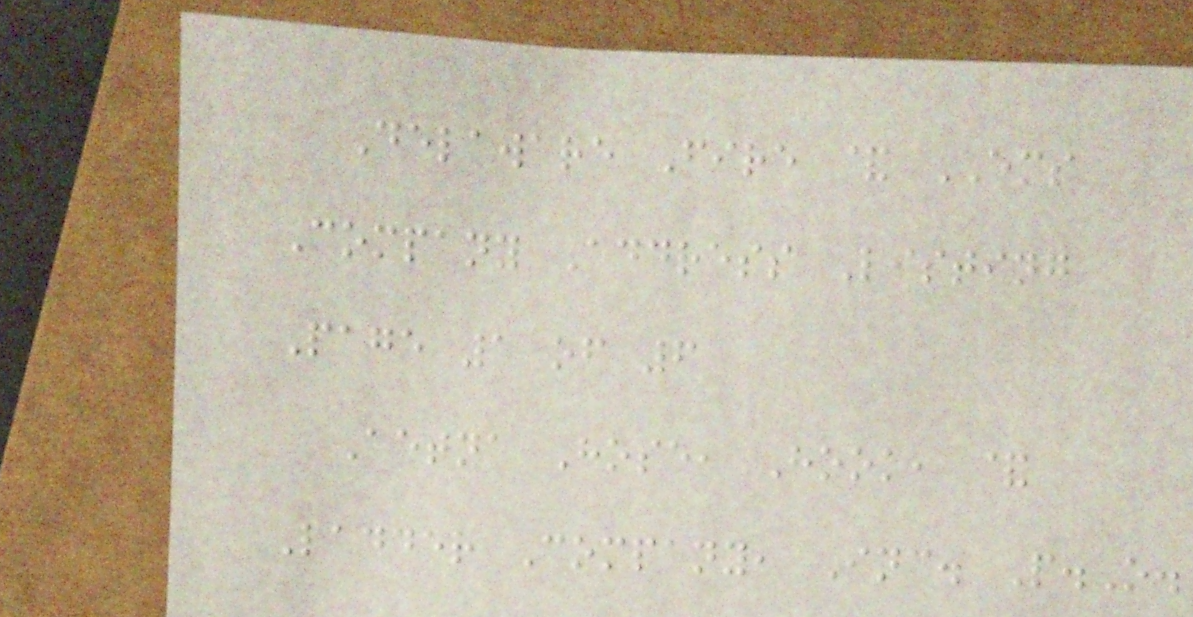Delaware Fire & EMS
Company Address Listing
Page 1 of 6
Aetna Hose, Hook, &
Ladder Company, Inc. P.O.
